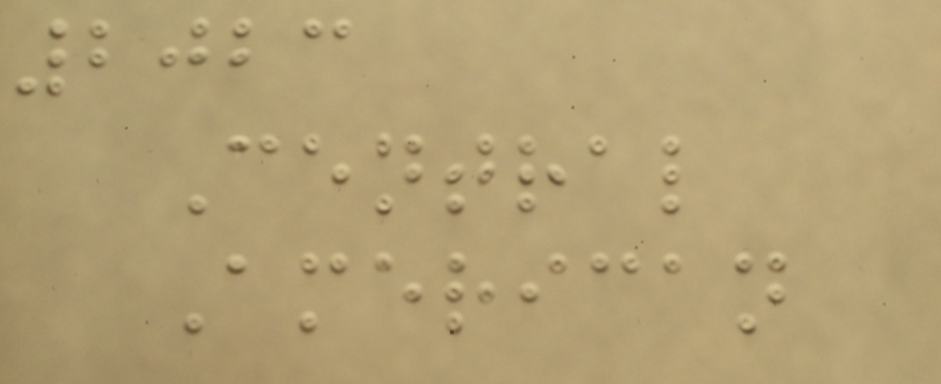2023
Central
American
